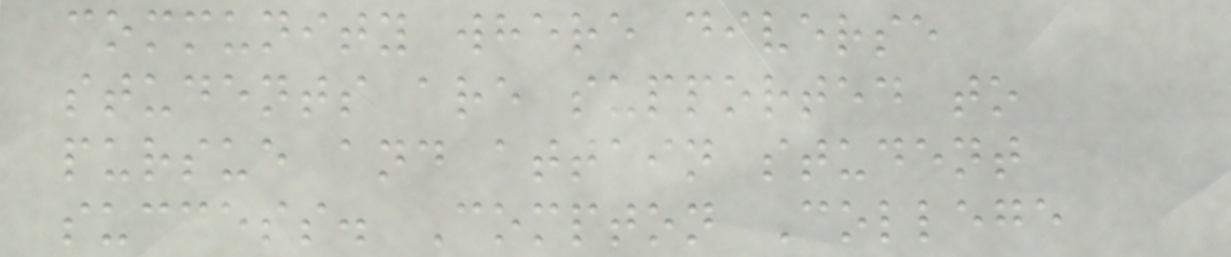community where diverse
students are supported to
pursue and attain student
success. Compton College
